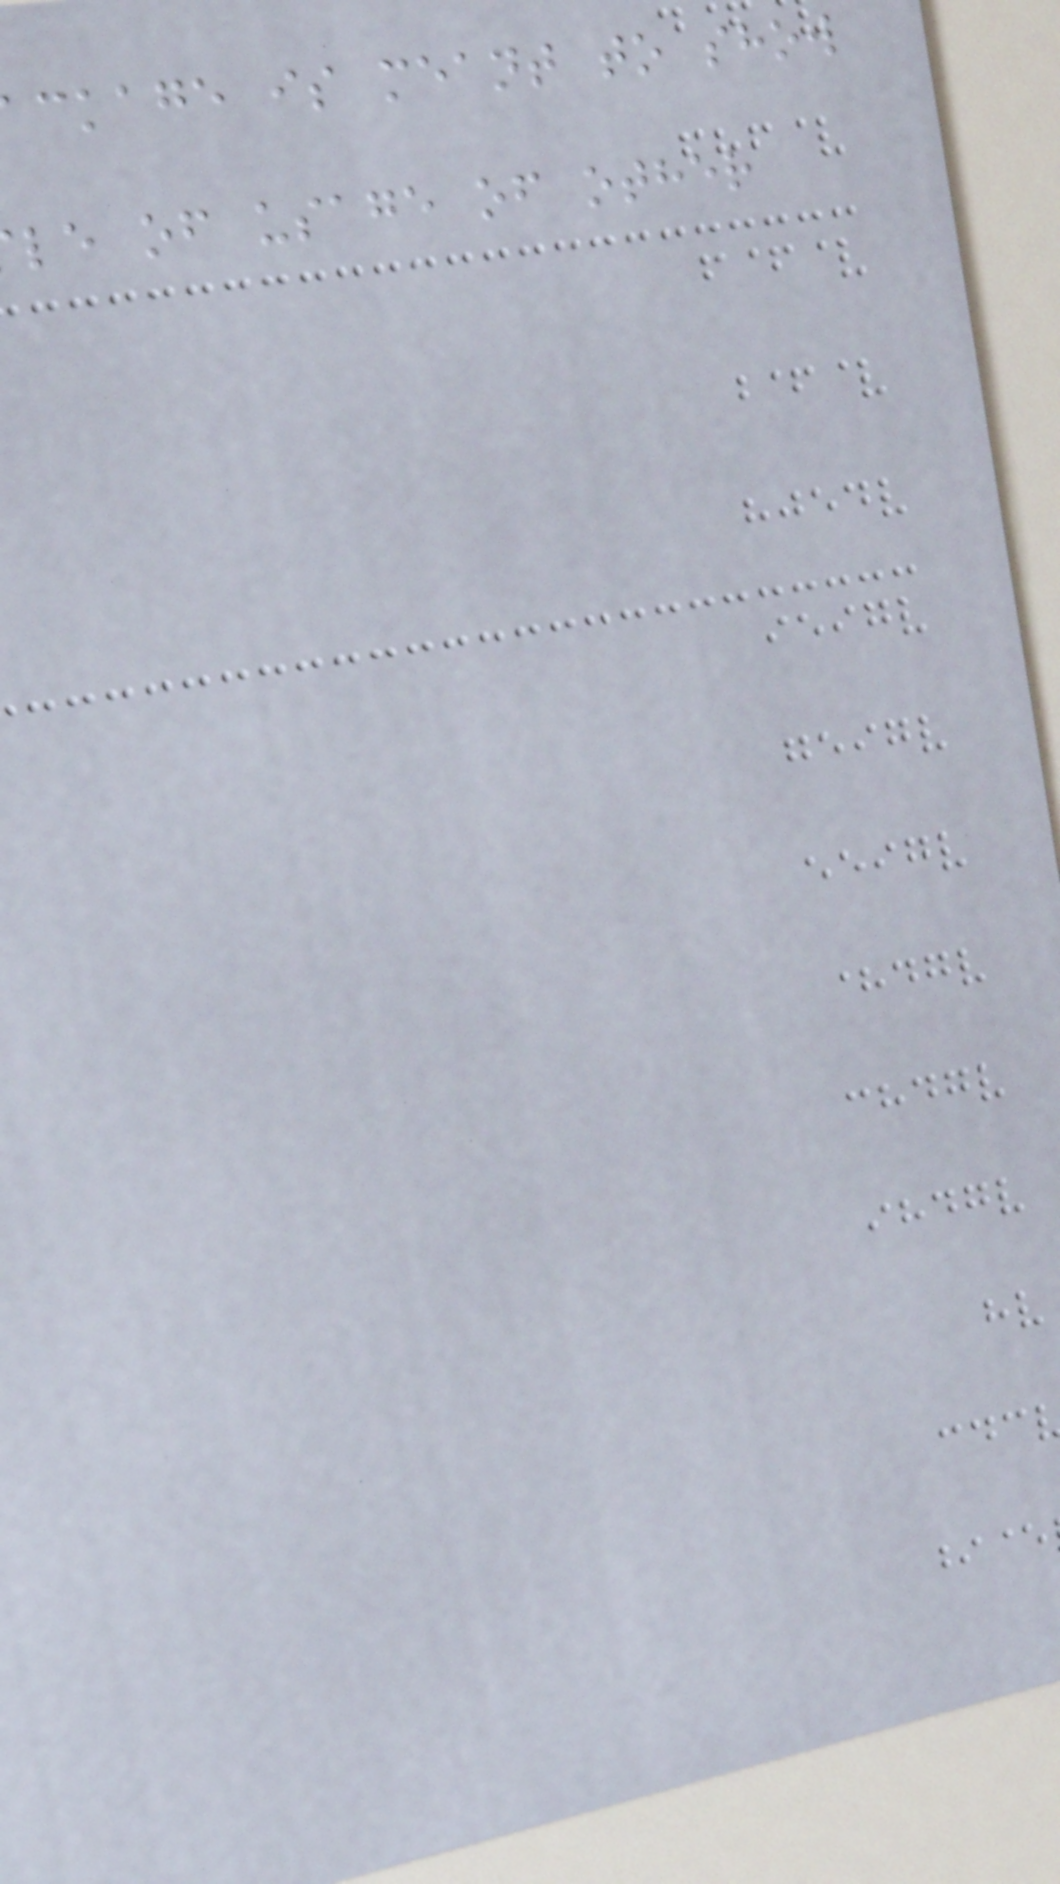ckage is meant to show
le of usage of other
